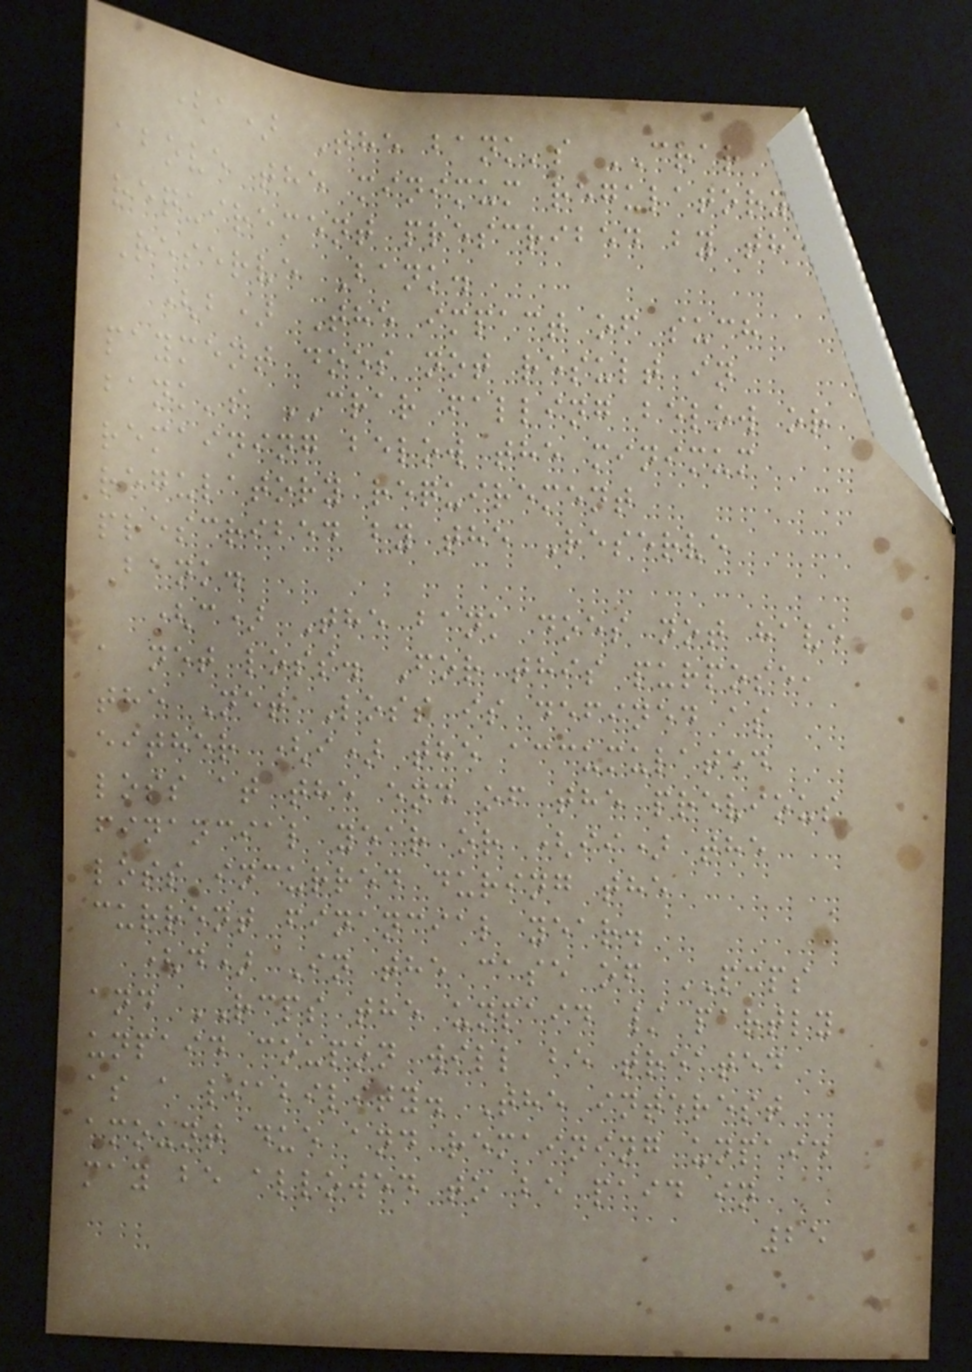(a) The bank's CRAR is
above the minimum regulatory
requirement prescribed by the
Reserve Bank.
(b) The impact of such
payment does not result in
bank's CRAR falling below or
remaining below the minimum
regulatory requirement
prescribed by the Reserve
Bank.
(c) The bank does not have
a net loss. For this purpose,
the Net Loss is defined as
either (i) the accumulated
loss at the end of the previous
financial year or (ii) the
loss incurred during the
current financial year.
(d) In the case of PCPS
and RCPS the unpaid / partly
unpaid coupon will be treated
as a liability. The interest
amount due and remaining unpaid
may be allowed to be paid in
25
